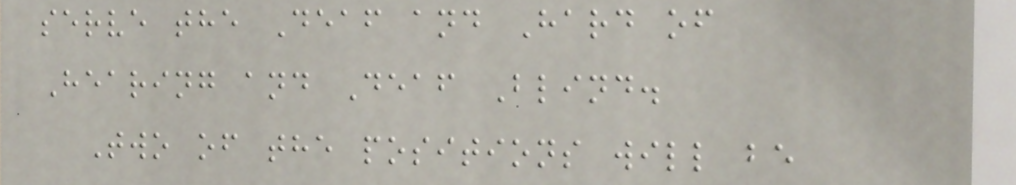serve the Deaf and Hard of
Hearing and Deaf Blind.
Two of the positions will be
